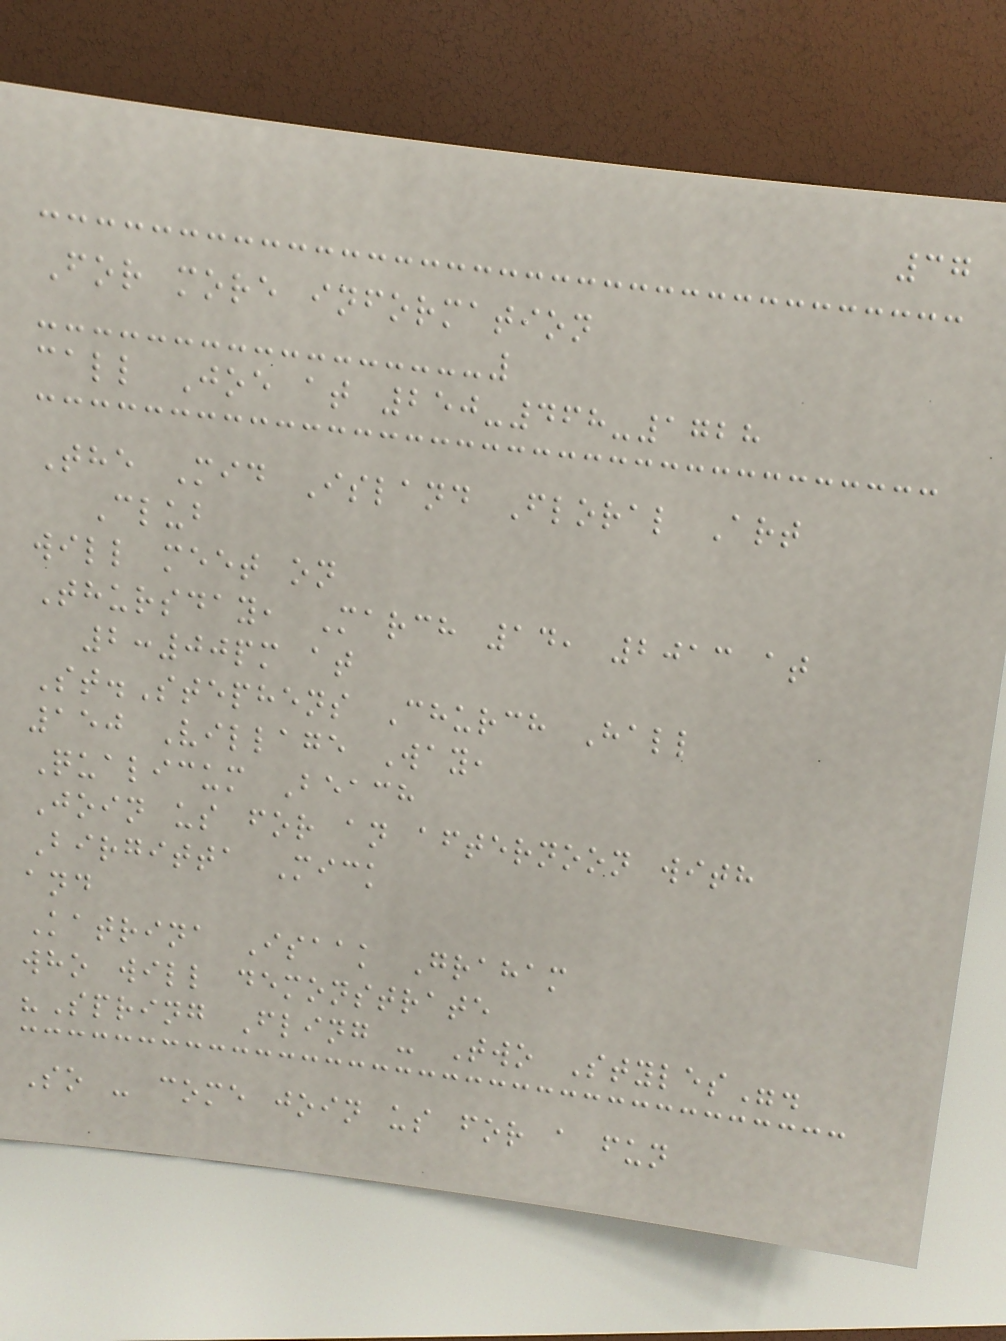37
For more information
call Joe at 250-468-1728
The Mid Island Floral Art
Club
will meet on
Thursday, March 14, 2013 at
2:00pm at
St.Stephens Church Hall
150 Village Way,
Qualicum Beach
Join us for an afternoon with
Birgitta Mick
and
Katrina Isaak Graham
who will demonstrate
"Spring Fling - Two Styles".
So - come join us for a fun
